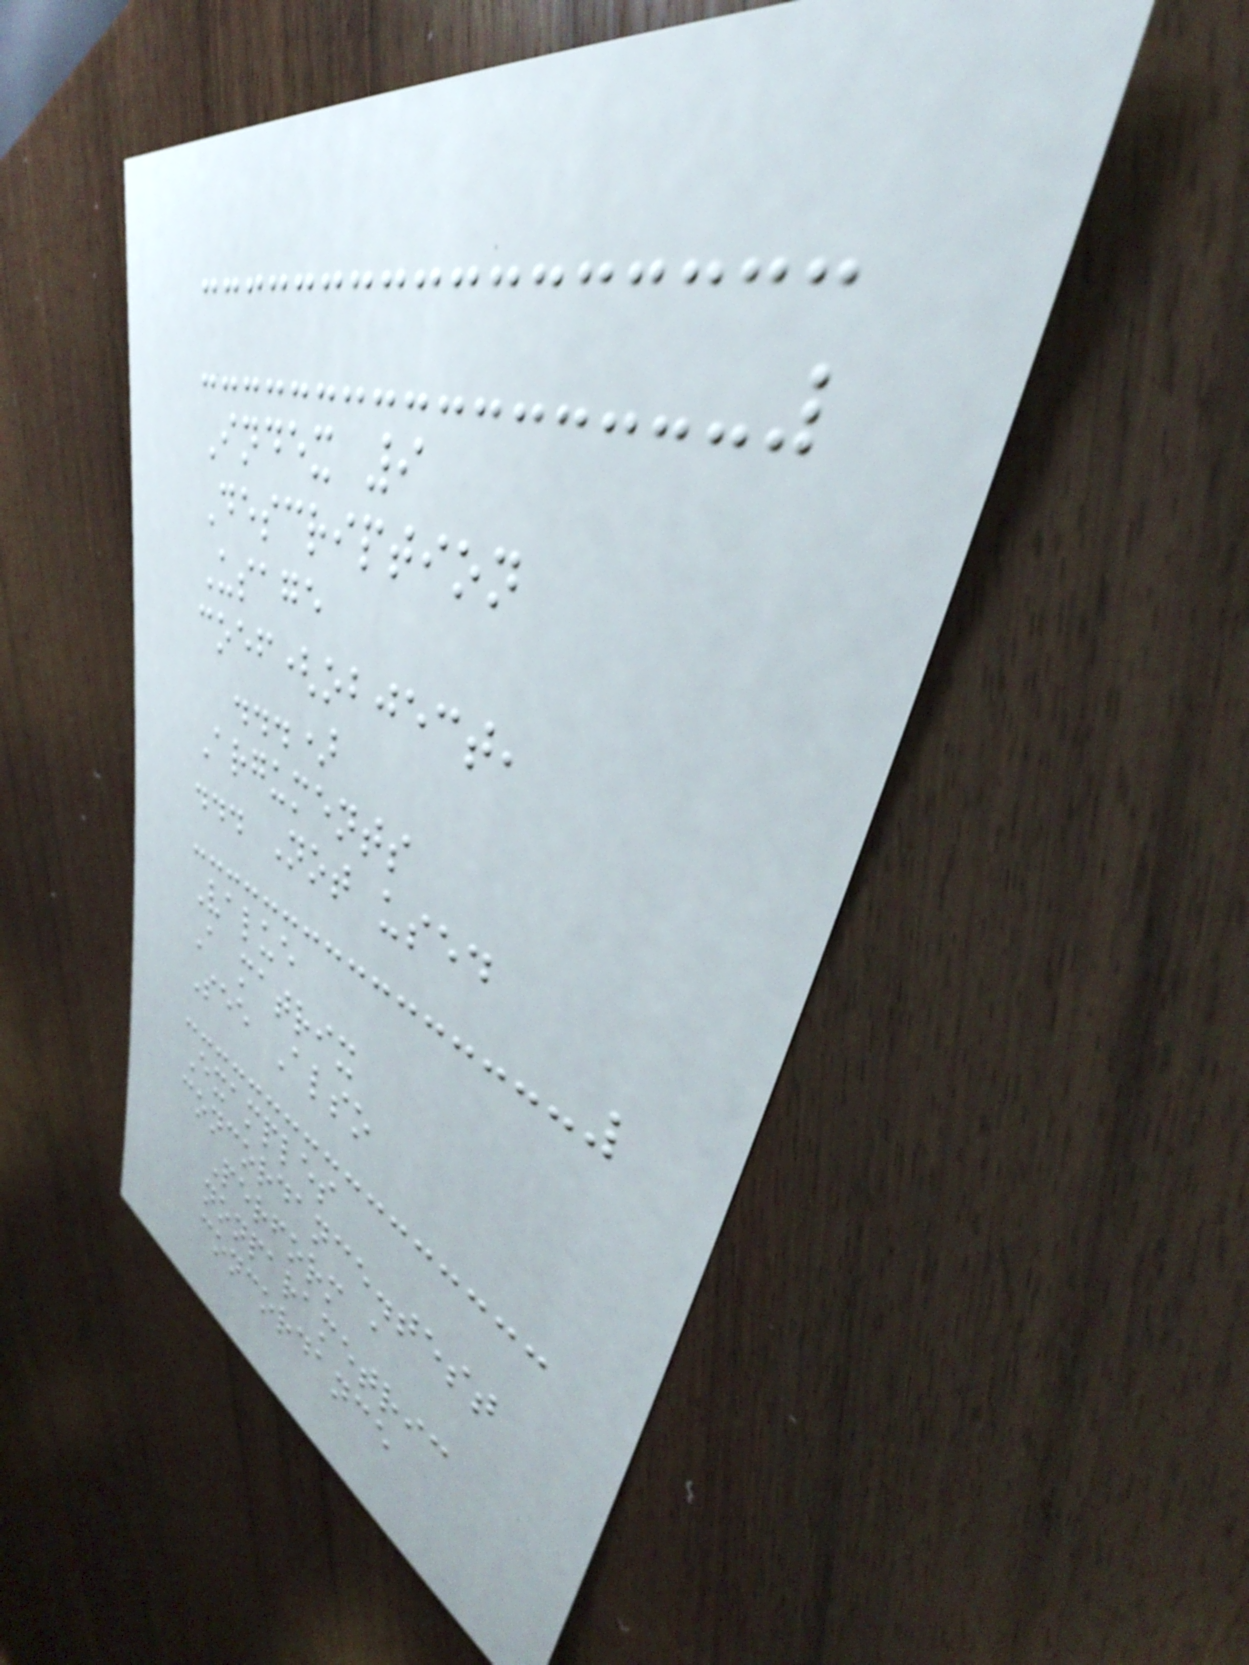Index 9
Description
Usage
coef(object,
...)
Arguments
... Not used
Value
A matrix
See Also
Examples
concordance.test
Perform a
nonparametric
concordance
